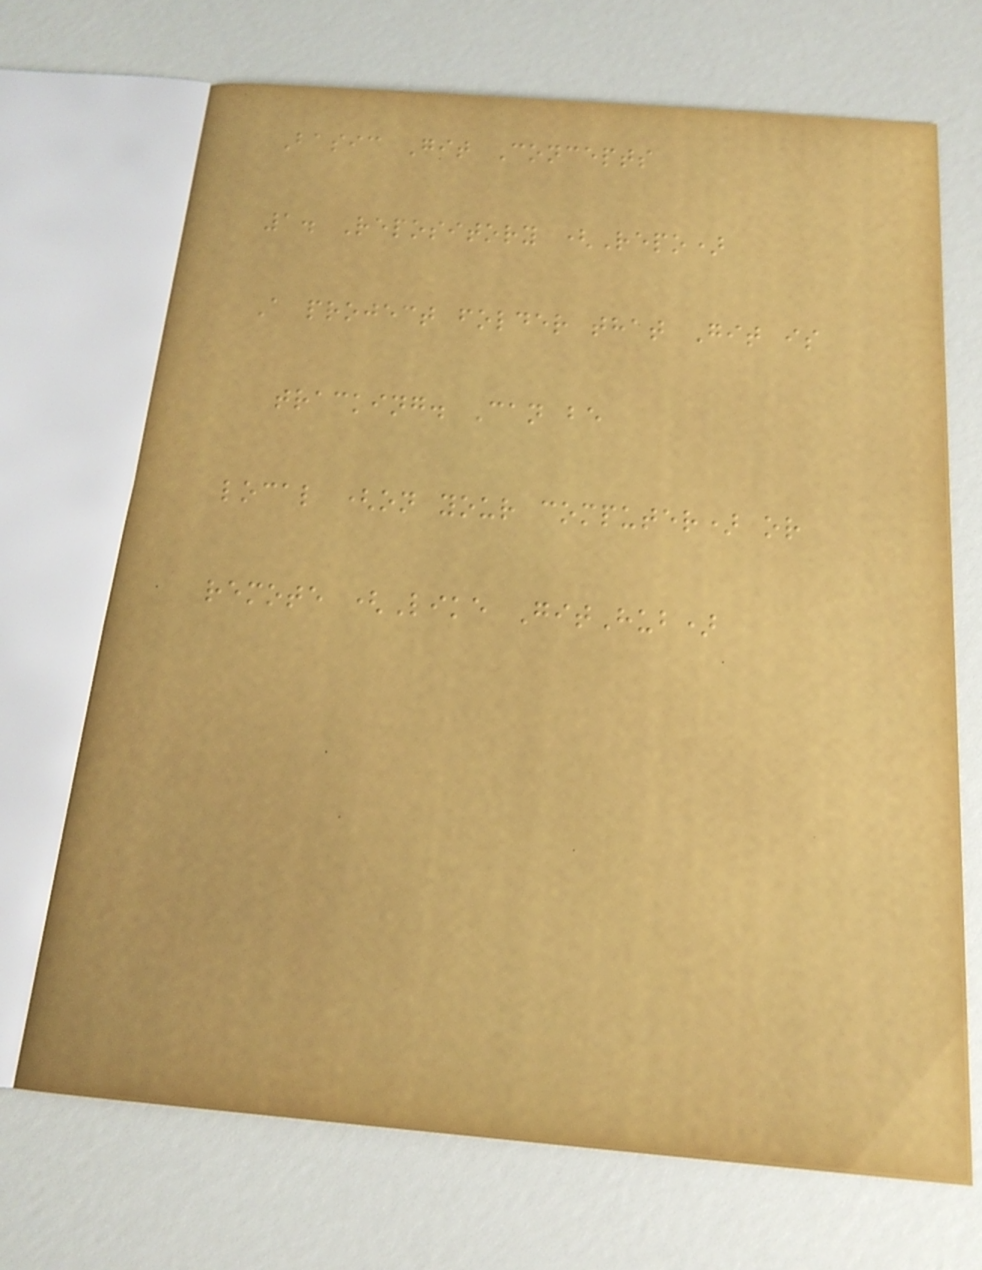Basic Git Concepts
1. Repository (Repo)
A project folder that Git is
tracking. Can be
local (on your computer) or
remote (Like GitHub)
